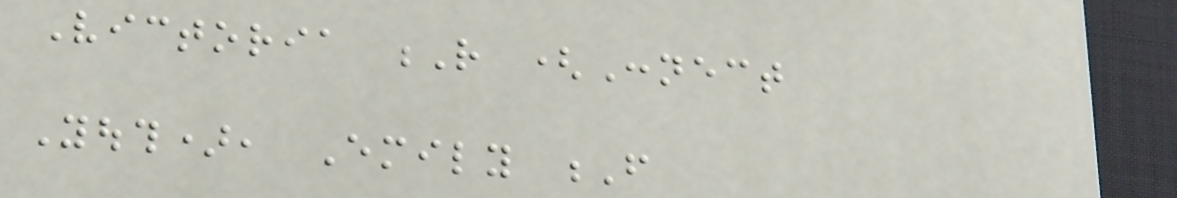Victoria R (Connect
Youth), Emily F
